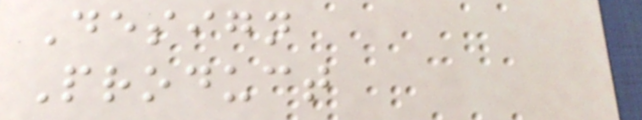Design
Product
